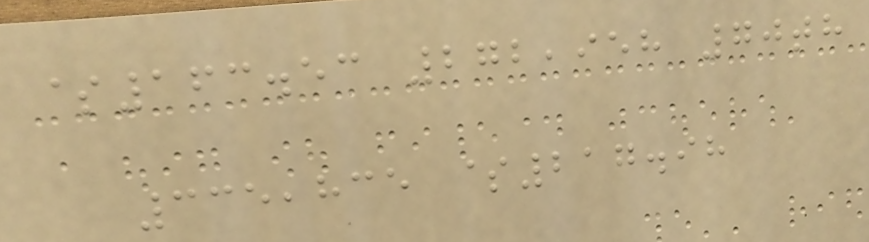$163.53 272,958 70th
335,835 $217.98
